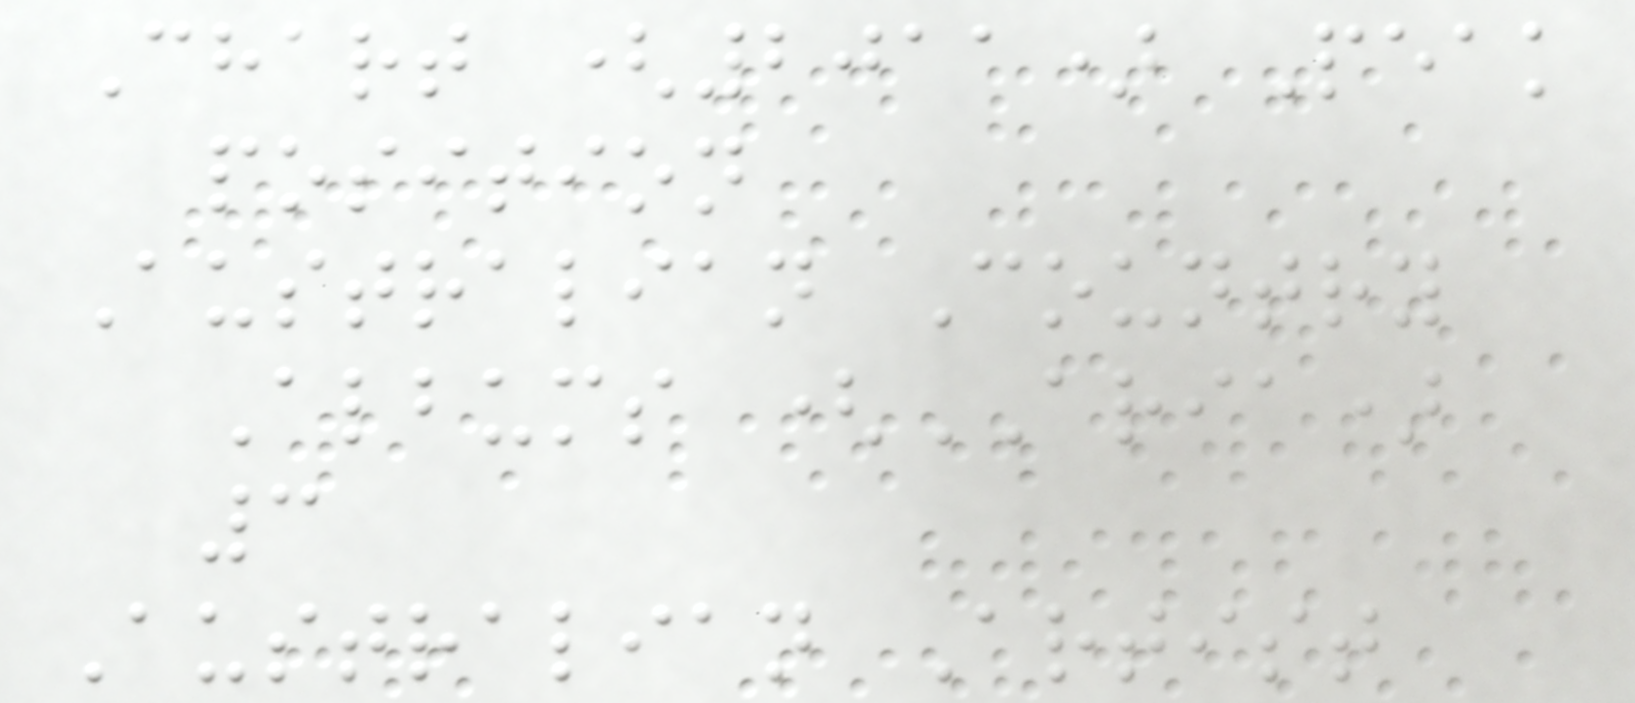Chart (2011) Peak
position
Australian Country
Albums (ARIA)
3
Australian Artist
